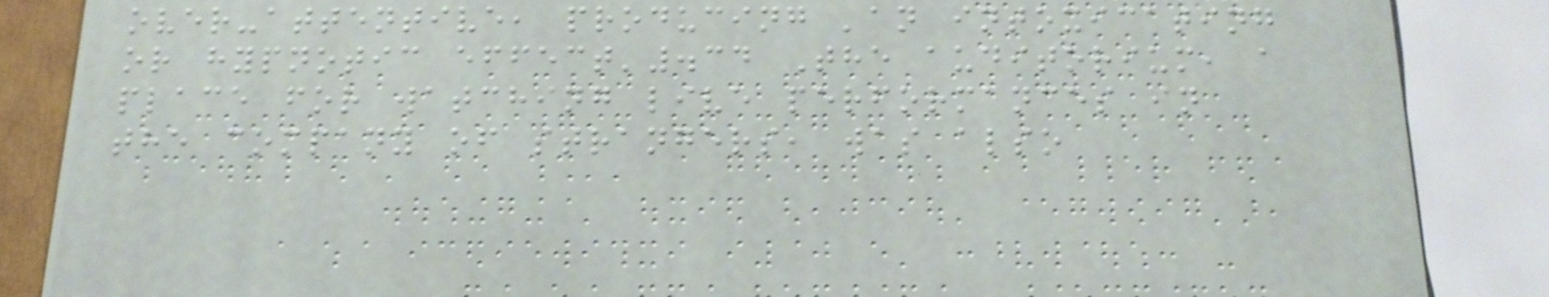over-attentive, producing 'an intoxicating
or hypnotic effect'.34 The auditorium, a
place for watching live performances in
the company of strangers, was also
